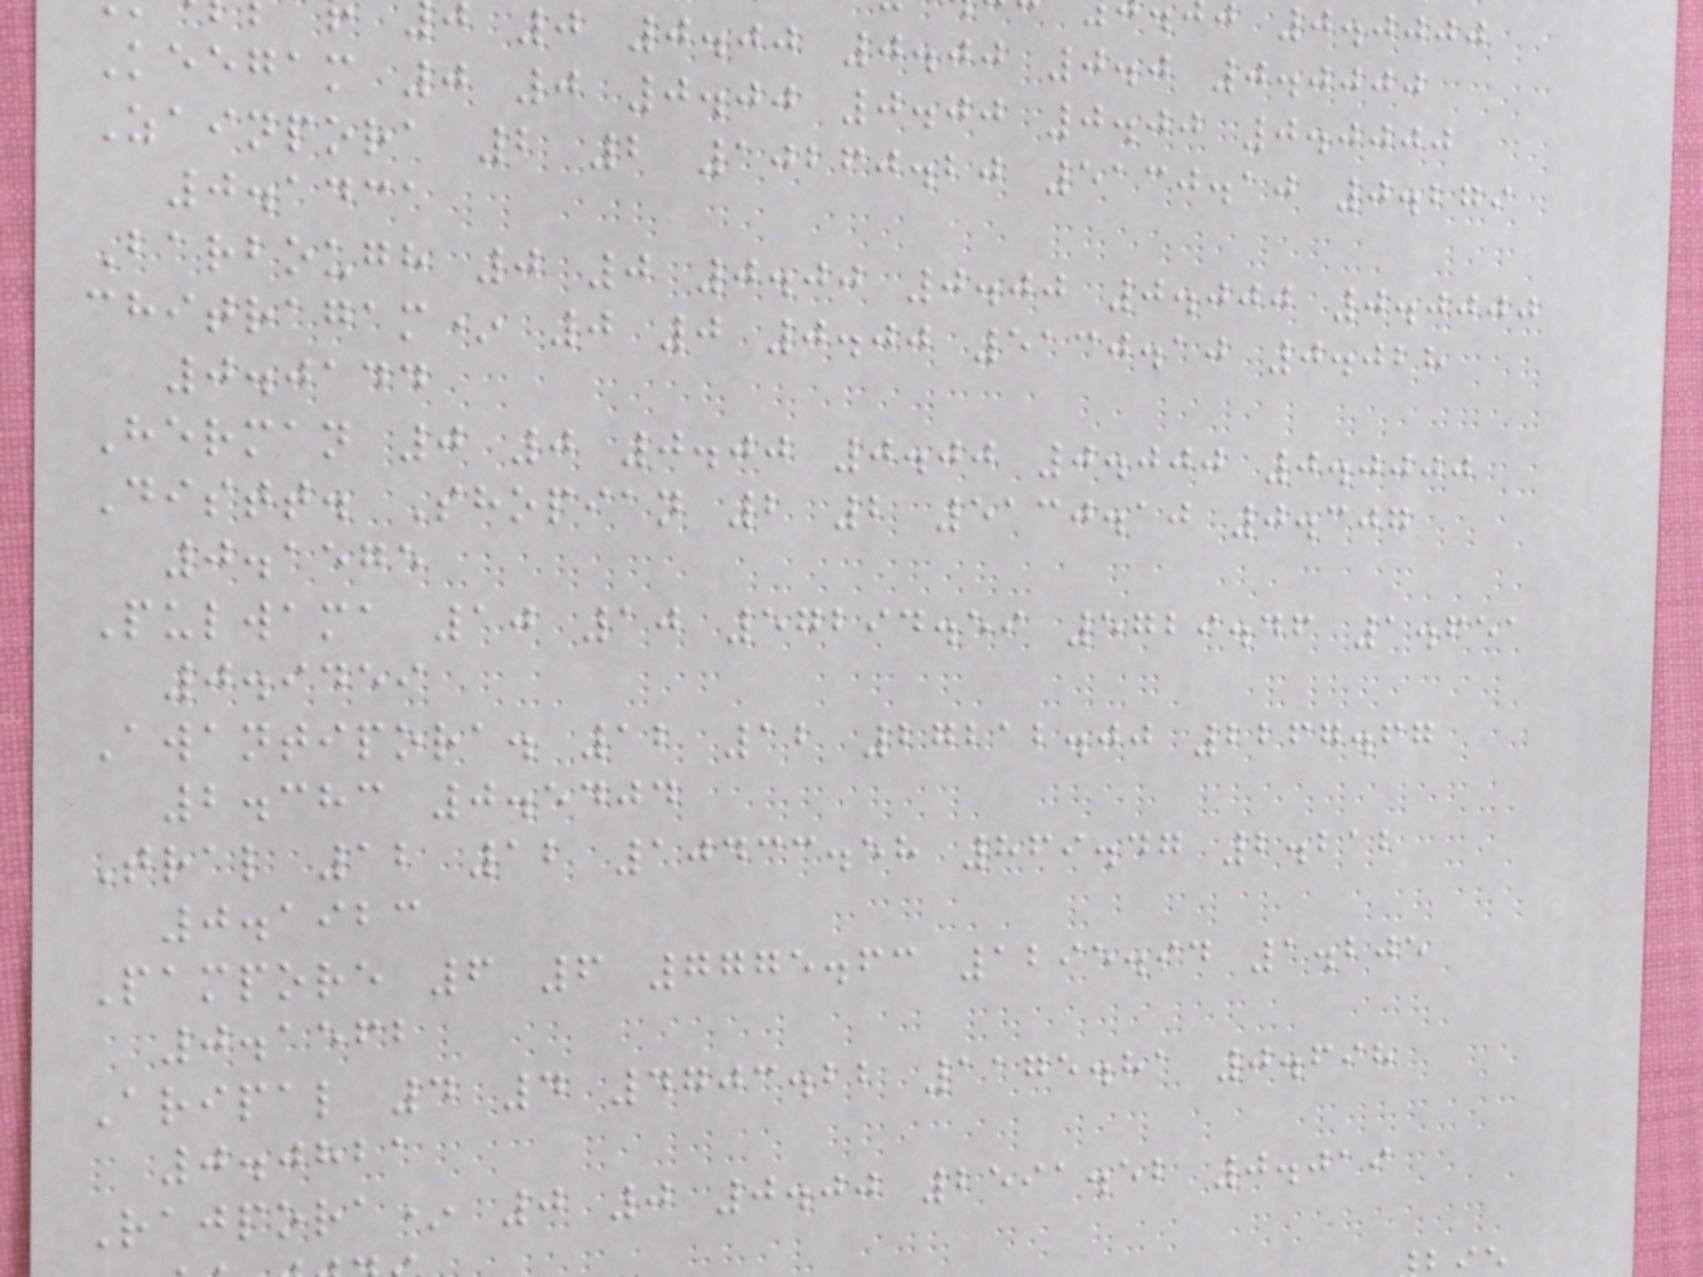0 0.00 0.00 0.0 0.0000
Keegam 0 0 0.00 0.00 0.00 0.0000
Zainpora 2 2 10260.20 5130.10 0.279
0.1431
Barbough 0 0 0.00 0.00 0.000 0.0000
chitragam* 0 0 0.00 5130.10 0.028
0.0144
Herman 0 0 0.00 0.00 0.000 0.0000
Distt. Shopian 2 2 5130.10 0.307
0.1575
Pulwama 10 10 57294.59 5729.46 1.651
0.9459
Awantipora. 12 12 27212.00 2267.67
2.383 0.5404
Tral 12 12 10433.58 869.47 2.212
0.1923
Pampore 6 6 7775.63 1295.94 1.205
0.1562
Aripal 4 4 4703.22 1175.81 0.698
0.0821
Rajpora* 0 0 0.00 2591.52 0.019
